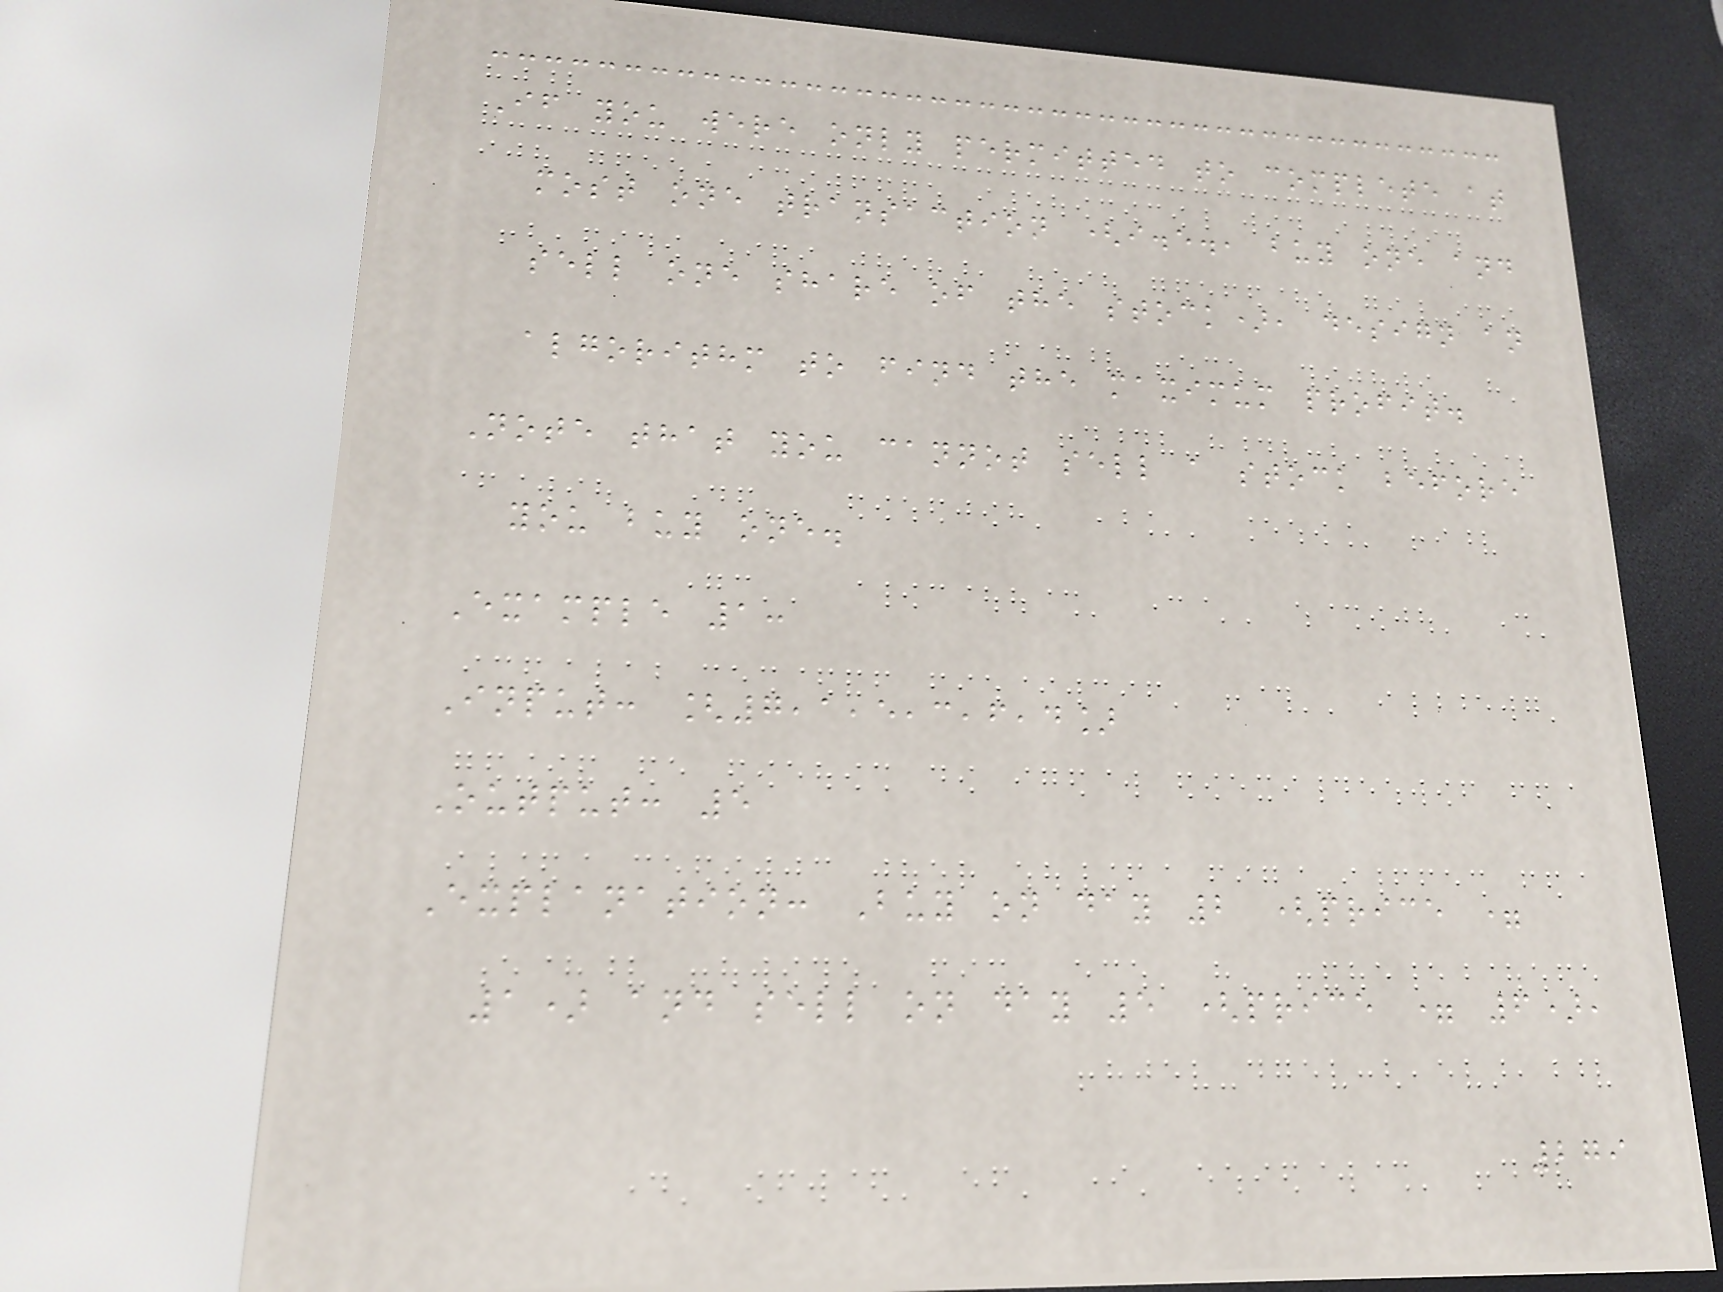If you were only permitted to complete at
most one transaction (i.e., buy one and
sell one share of the stock), design an
algorithm to find the maximum profit.
Note that you cannot sell a stock before
you buy one.
Example 1:
Input: [7,1,5,3,6,4]
Output: 5
Explanation: Buy on day 2 (price =
1) and sell on day 5 (price = 6),
279
